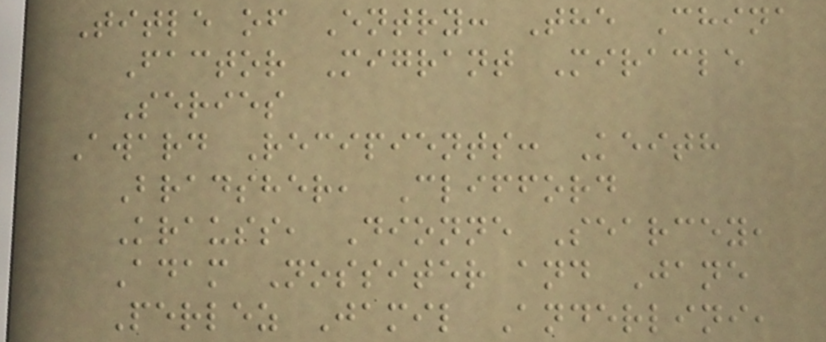Title of Entry: The China
Factor Migrant Miracle
Series
Award Recipients: Keith
Bradsher, Clifford
Krauss, Dionne Searcey,
Adam Nossiter and Jane
Perlez Jamil Anderlini,
